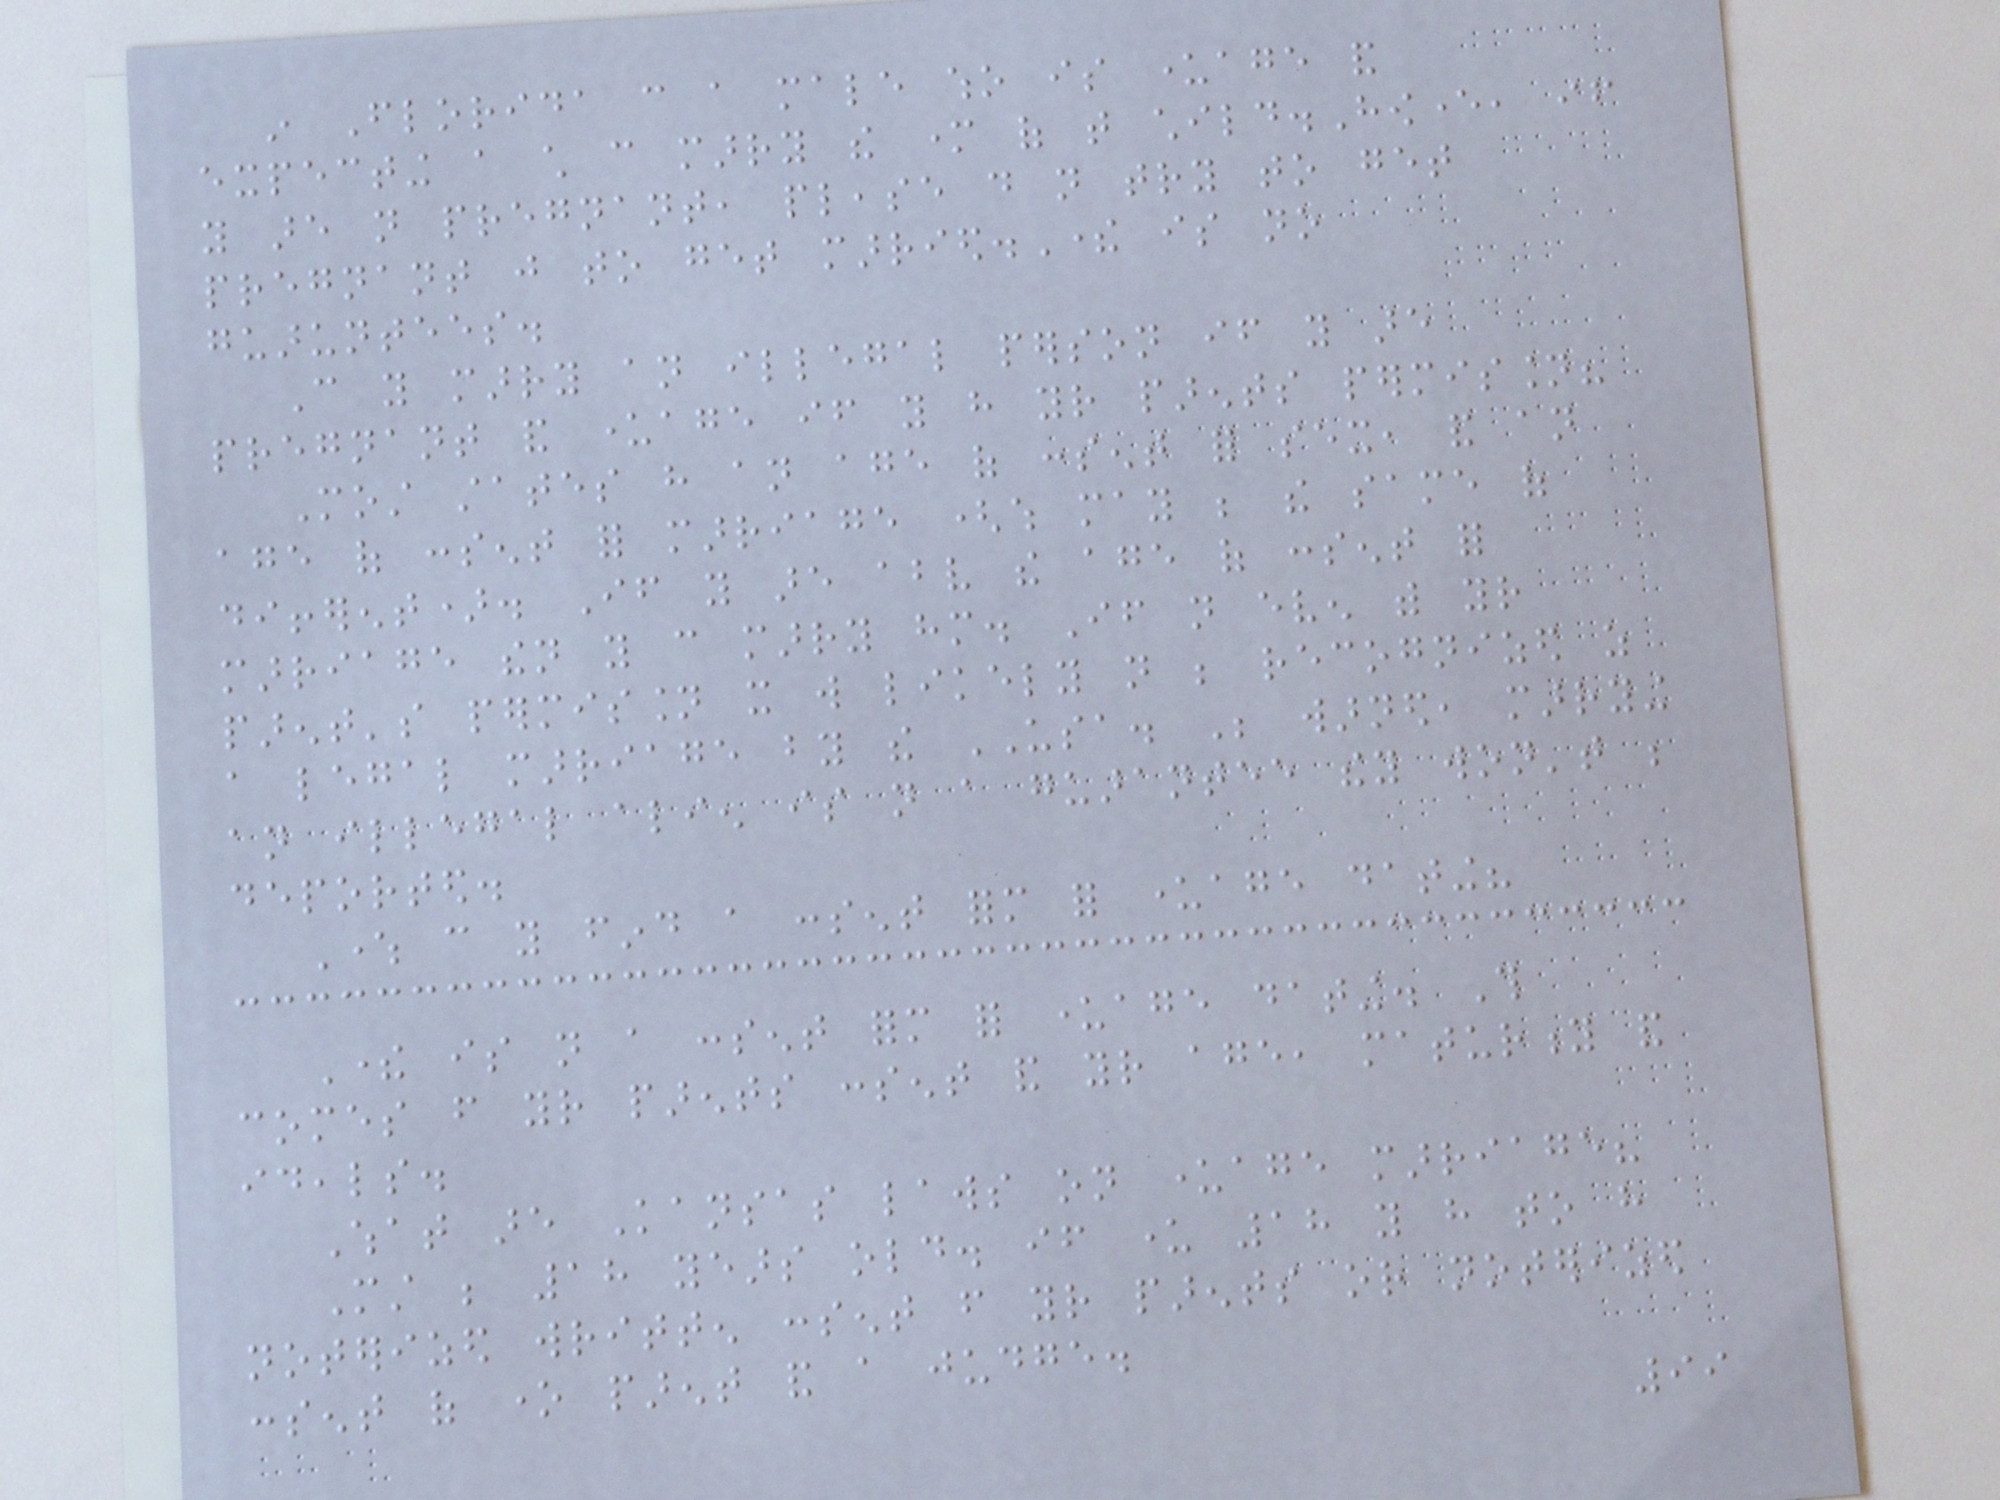in Florida can a male who is underage and
expecting a child can marry the mother of that child.However, if
you are not pregnant, please do not try to get
pregnant just to get married.There is no
guaruntees.
Can you marry an illegal person if you are
pregnant and underage if you have your parents permission?
Most states have an age of consent for sex, and an
age of consent for marriage (which may be the same of
different). If you are above the age of consent for
marriage then you can marry him. If not even with your
parent's permission it will likely not be recognized as
a legal marriage by the USA. Be warned, marrying
an illegal alien is not a guarantee they won't be
deported.
Where can you find a consent form for underage dating?
There is not a consent form for underage dating. This
comes from your parents consent and your age, maturity and
ideals.
What are Kansas laws on underage marriage?
Must be 18 years old. if under 18 you have to have
noterized written consent from your parents or noterized
consent of one parent and a judge.
99
